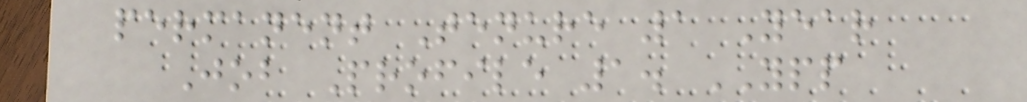permanent Tenure 1 Year
Job Profile 1. YPP
